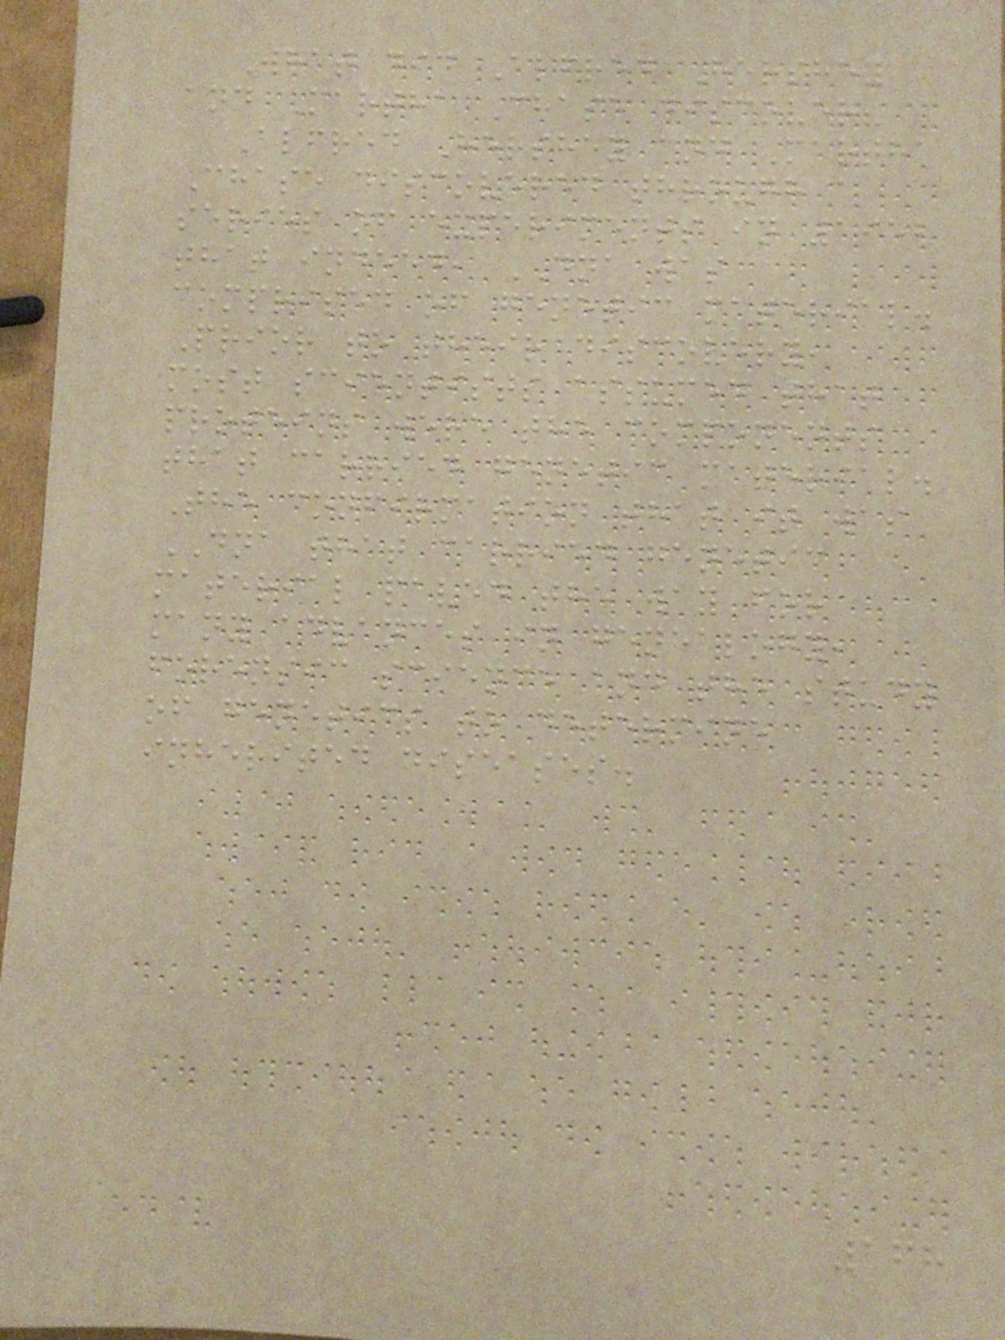What did Alfred Hershey
and Martha Chase discover?
Alfred Hershey and Martha
Chase discovered through a
series of experiments in 1952
that indeed, DNA was
comprised of genetic material.
Prior to their discovery,
most scientists assumed that
proteins were the components
that carried genetic material.
The confirmation that it was
DNA that carried genetic
material paved the way for
many advances in genealogy,
forensic science and the study
of genetics to determine
inherited diseases.
168
